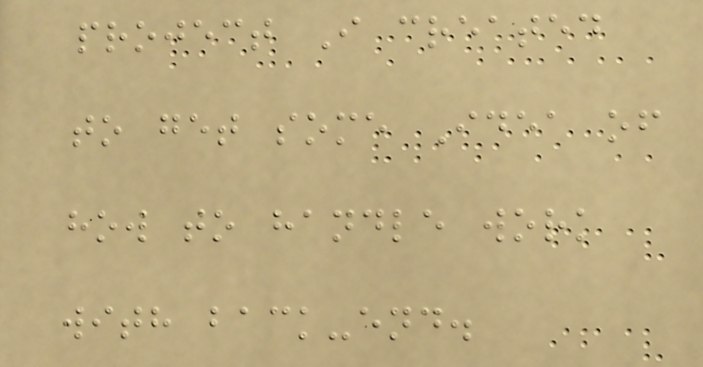project I created
to get some Idea of
how to handle work
with back-end.
